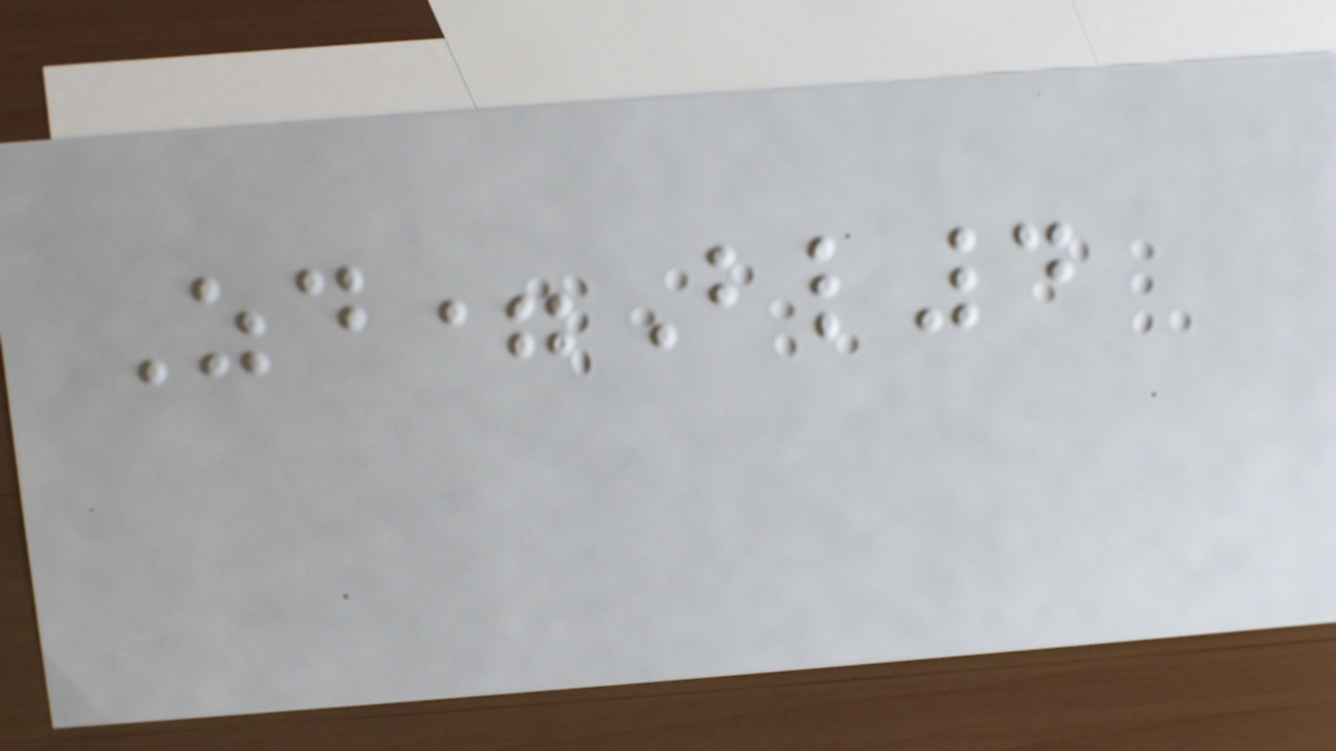Zd=Bl4
